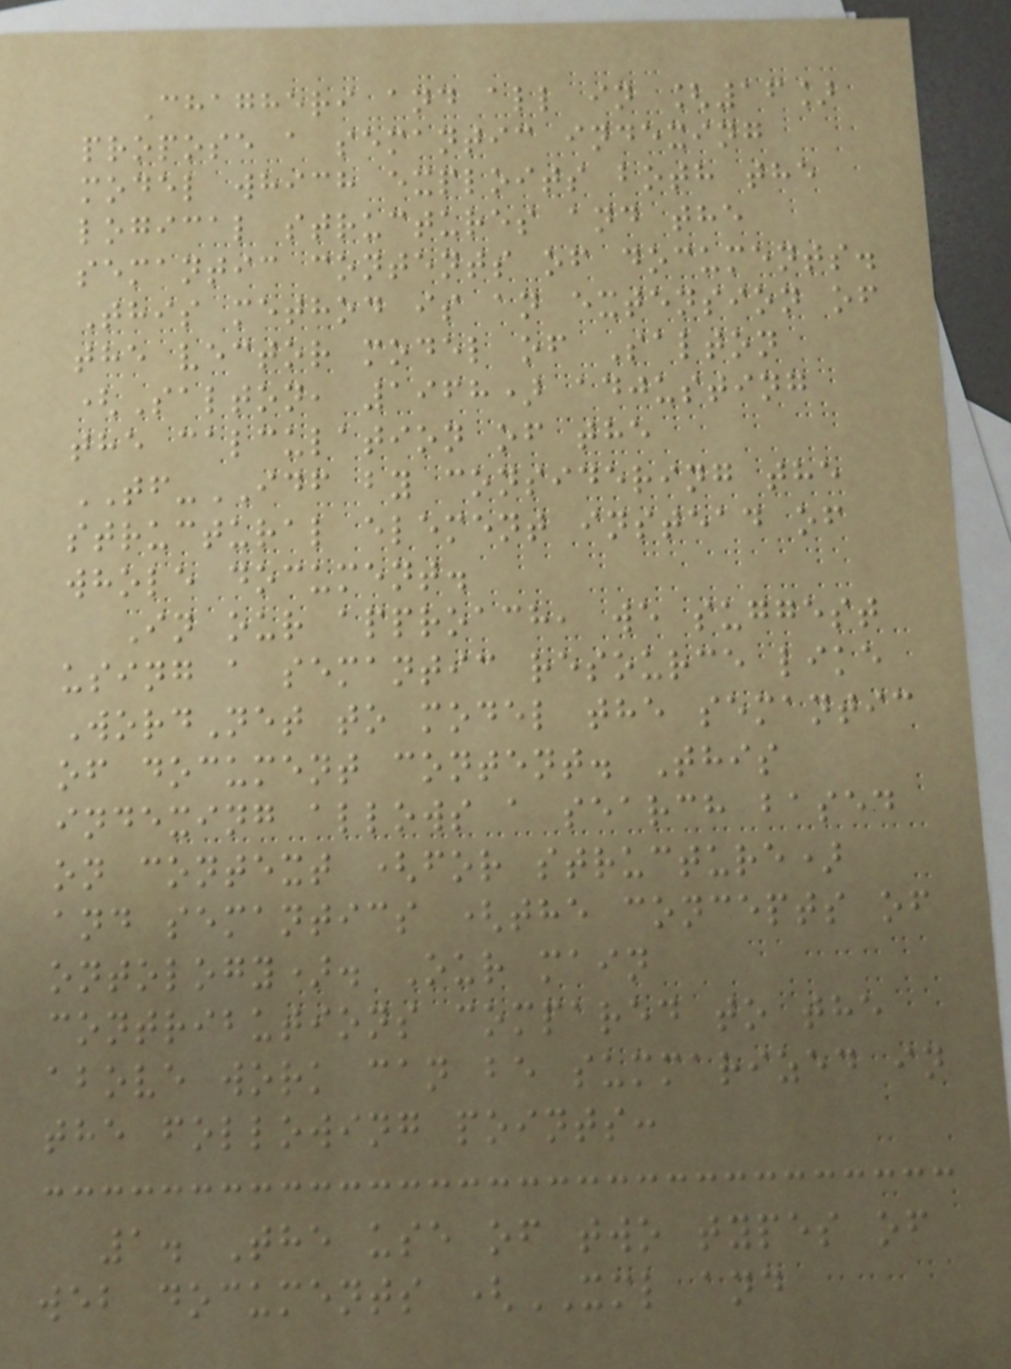Chagheri and all in [16]
propose a semantic indexing
model which exploits both the
logical structures and the
semantic contents of documents.
This method is an extension of
the vector model of Salton
(Salton, 1968) adjusting
the calculation of the
TF-IDF by considering the
structural element instead of
whole document.
In our approach, we suggest
using a semantic resource like
WordNet to model the semantic
of document content. This
indexing allows a search based
on context (for structure)
and semantics (the concepts of
ontology). Our main
contributions compared to the
above work can be summarized in
the following points:
1. The use of two types of
web documents (XML and
